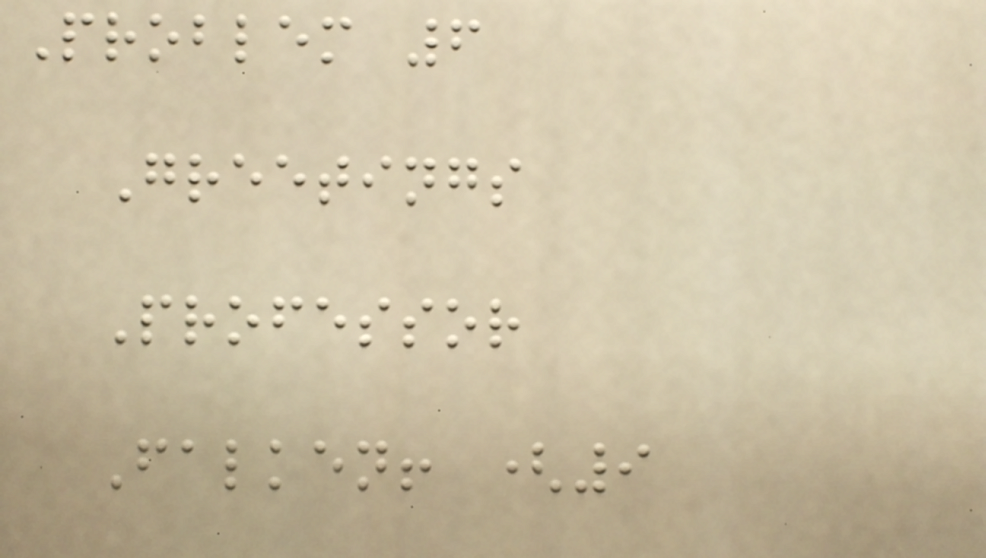Problem 6
Greetings
Professor
Falken! (9
